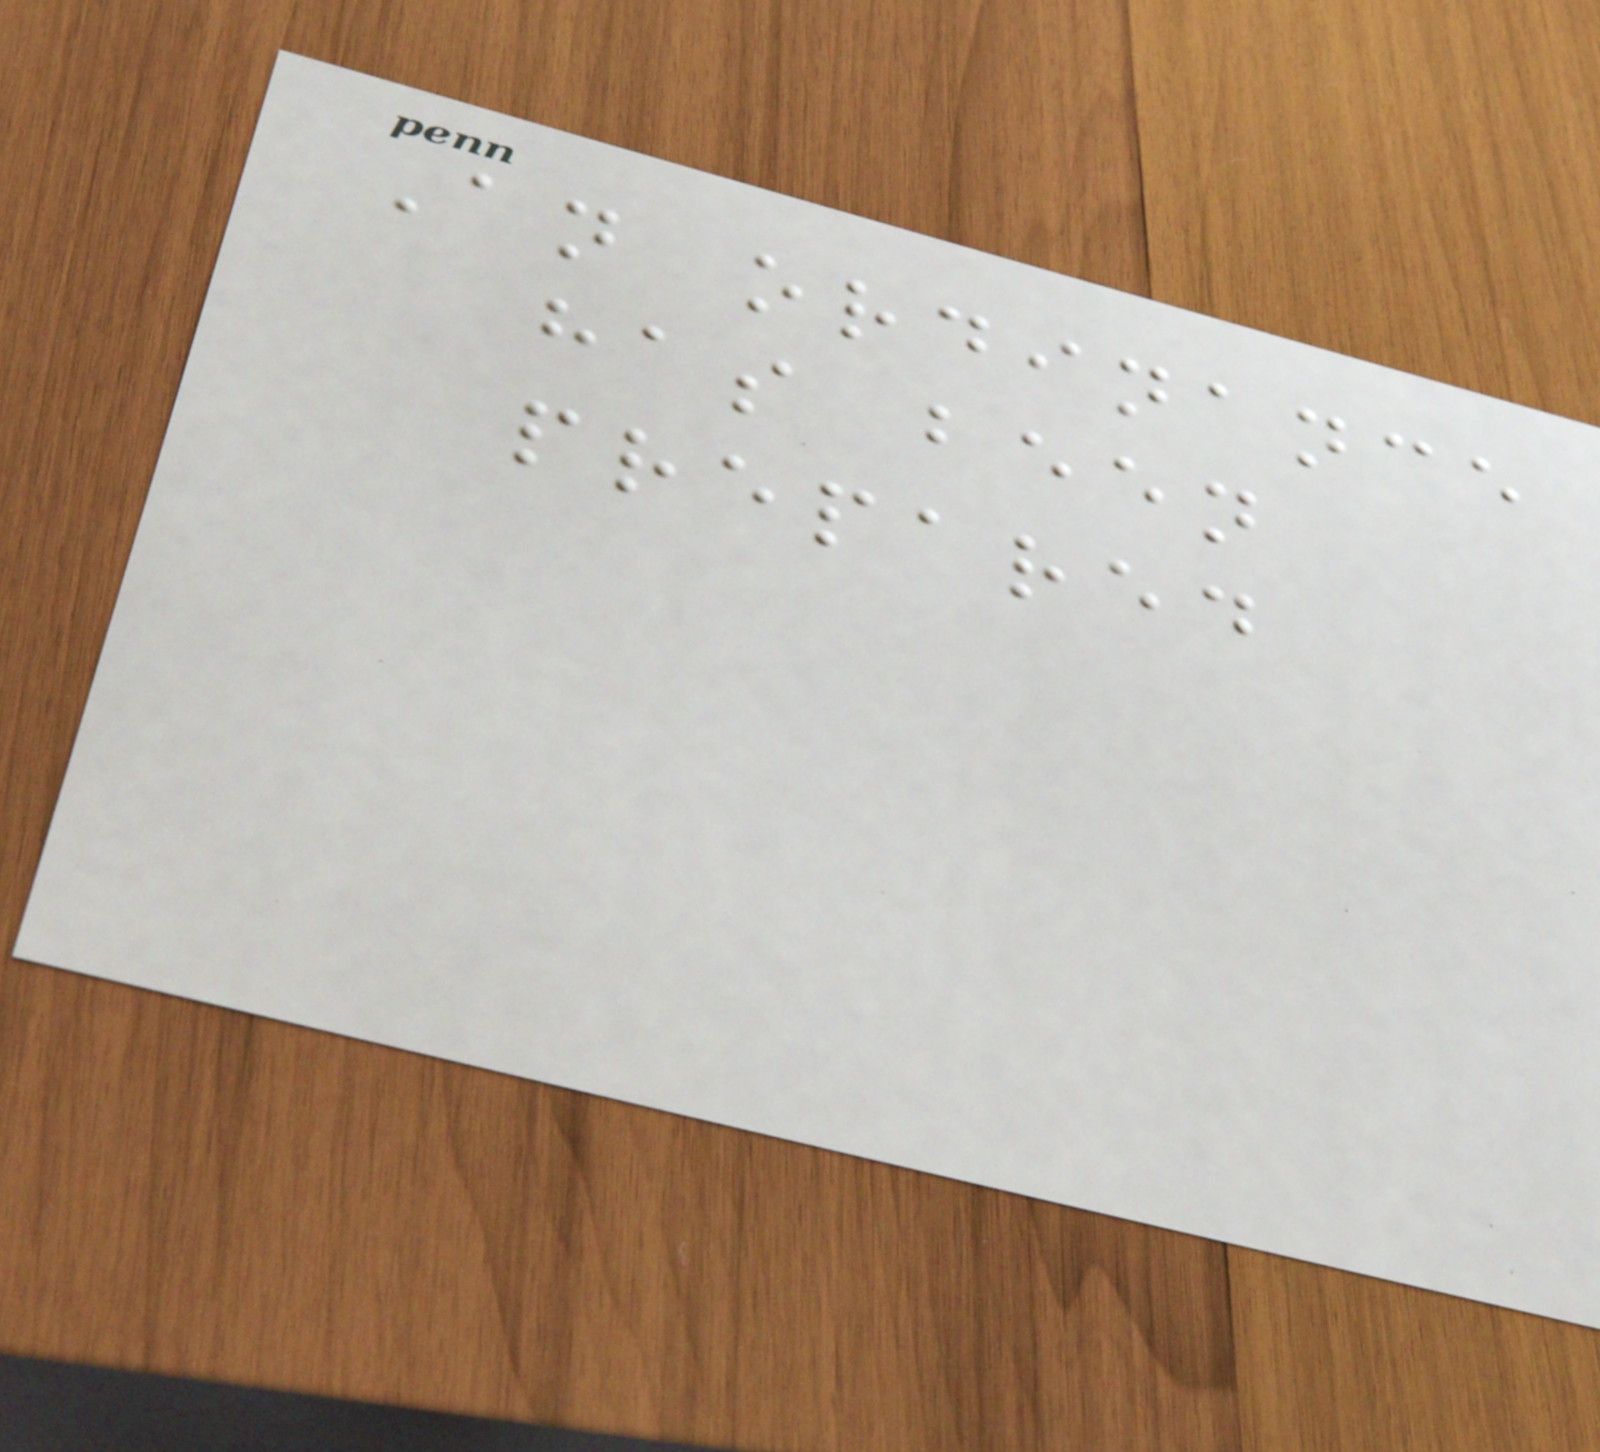An ordinance
has been
prepared
